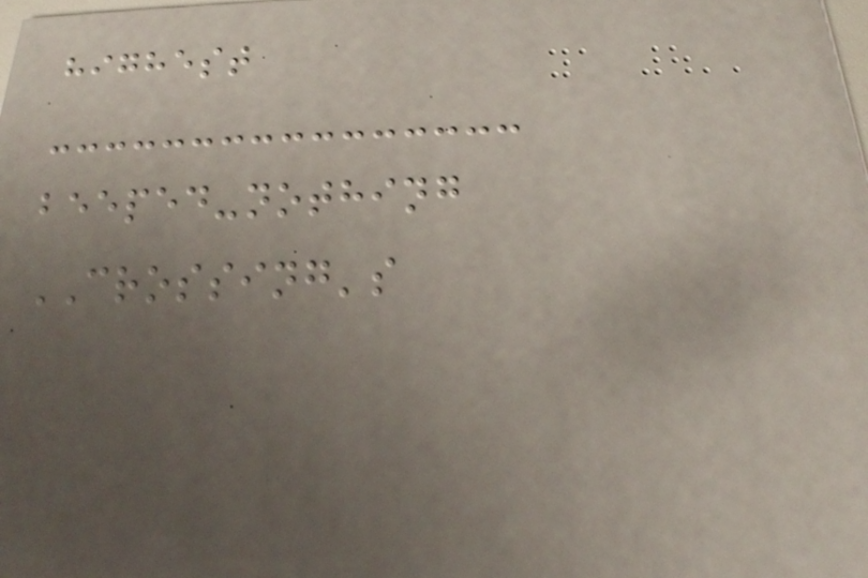highest
beeped-nothing
CROSSING's
